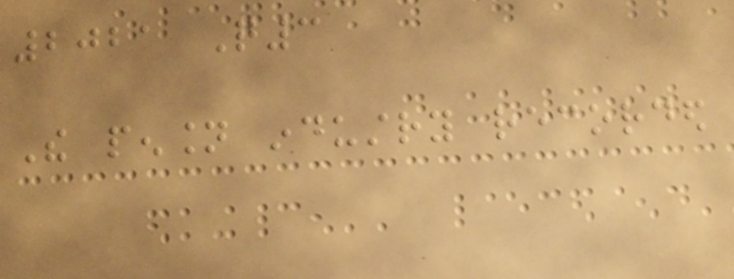2021 Q3
The pension industry recorded
